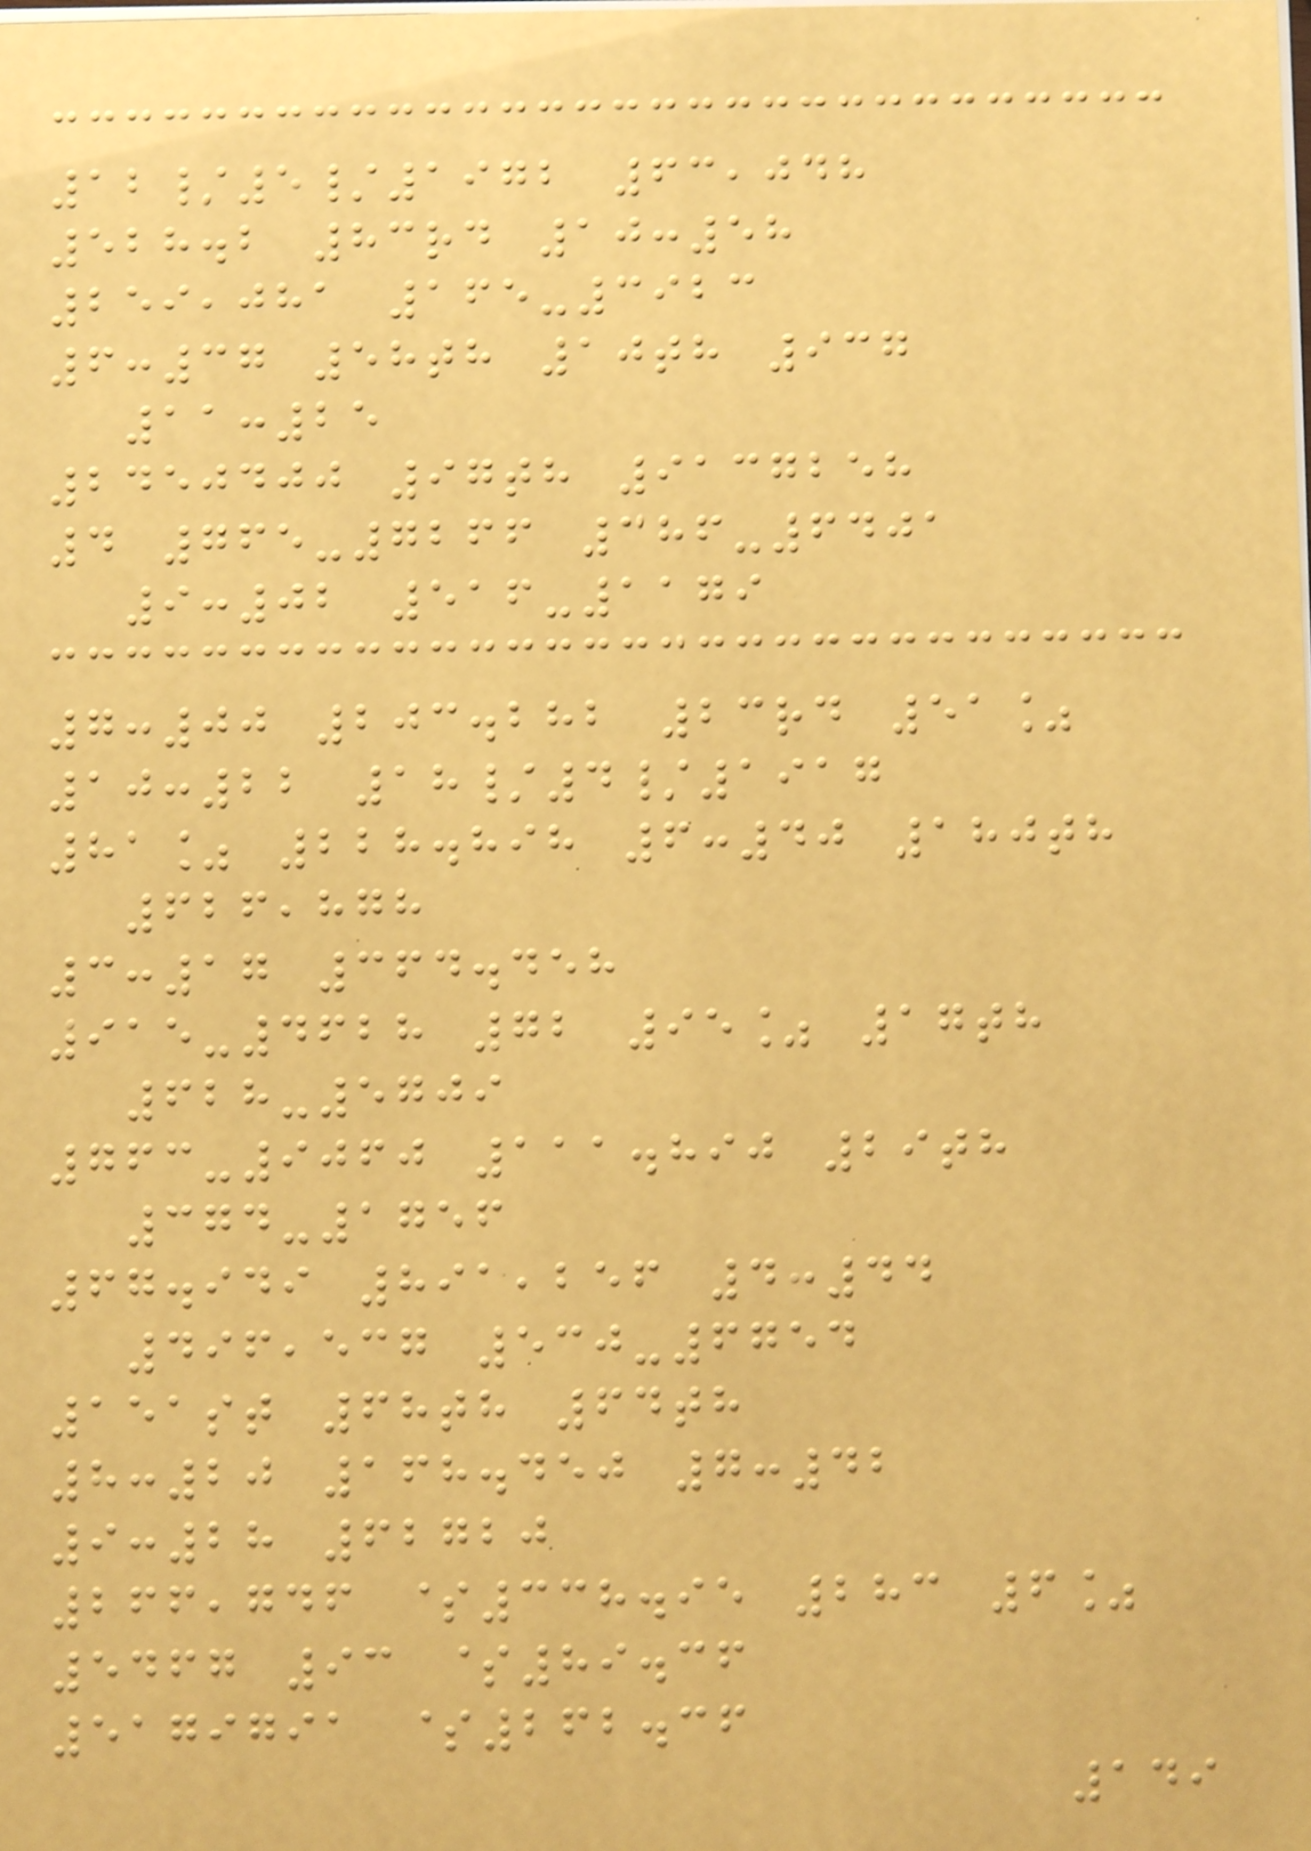12/5/1972 63,048
528.2 83rd 10:58
259,081 165-3923
6:37 58th 10th 937
11:25
2450400 97th 9137258
4 765-7266 386-6401
9:02 516-1179
7:00 203.282 23rd 51%
10:22 18/4/1917
81% 228.898 6:40 180th
626,878
3:17 364.458
915-4628 72 95% 17th
628-5709
763-9060 111.890 29th
374-1756
67.949 891,256 4:44
496,537 530-6754
151st 68th 64th
8:20 168.450 7:42
9:28 62720
266,746 $338.95 283 6%
5467 93 $89.36
5179791 $262.36
149
